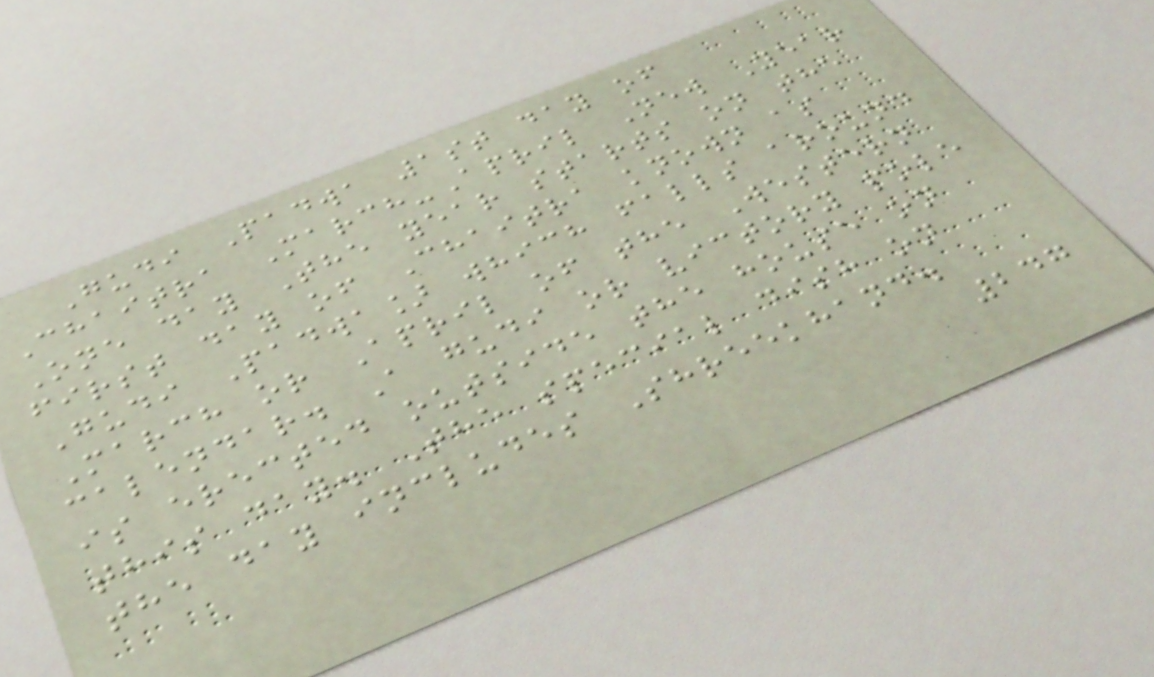Gudi Padwa 1st day of
Chaitra March-April New Year
One day The year starts on the
first day of Chaitra known as
Gudi Padwa] which falls around
March or April of the Western
calendar. A gudi or victory pole
is erected outside the house on
this day. The special dish on
the day includes Shreekhand.
247
